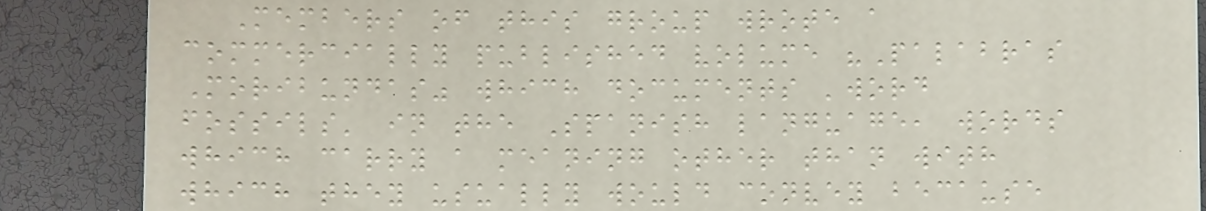Members of this group wrote a
commercially published volume "Palabras
Moribundas" which documents 'word
fossils' in the Spanish language, words
which carry a meaning other than with
which they usually would convey because
